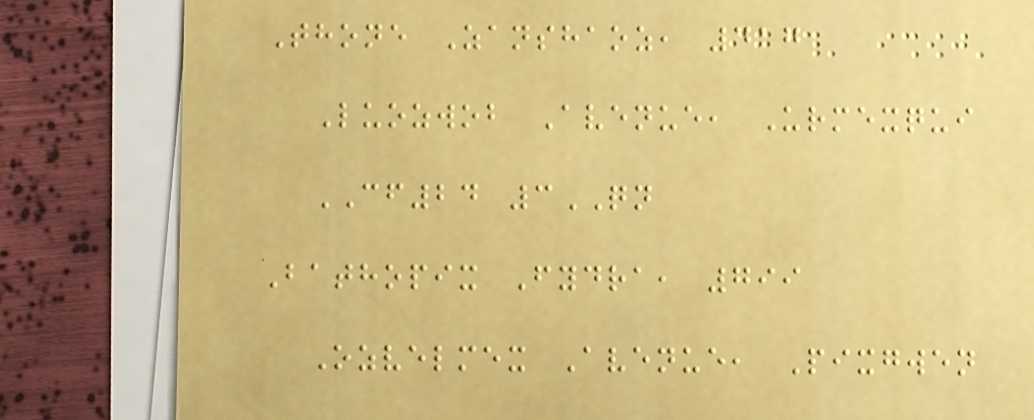Thone Zanshaoz, 417
Luozwob Avenue, Urmexqui
CF24 3QN
Bathopix Fydra, 799
Ozvelmex Avenue, Pixgwen
